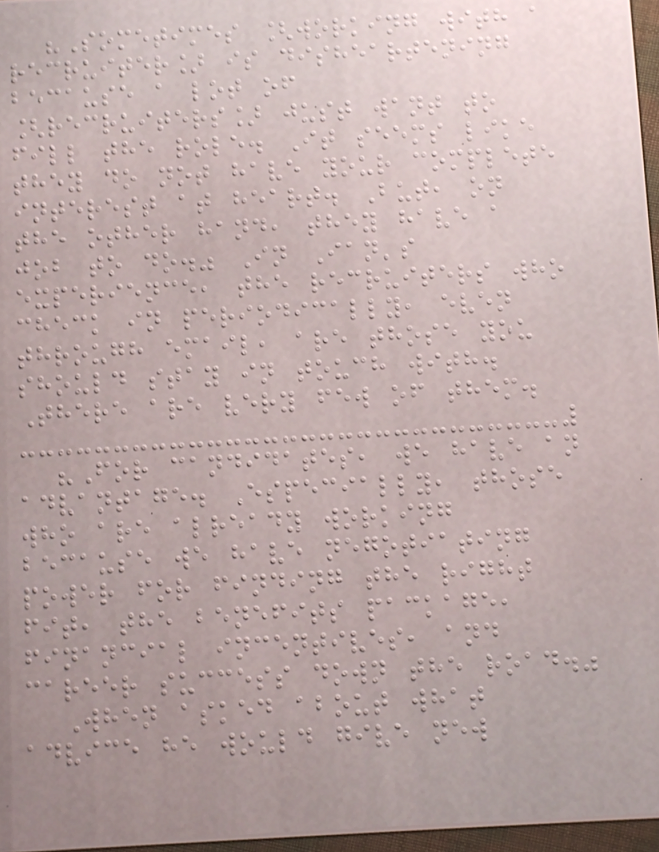"Sometimes [working with a
recruiter] is disheartening
because a lot of
[recruiters] just want to
fill the role. It seems like
they do not have your complete
interest at heart. But, on
the other hand, they have a
job to do." In Ian's
experience, the recruiters who
check in periodically, even
through email, are those you
should stay in touch with.
There are very few of them.
"For candidates, we have an
advantage. Especially, those
who are already working
because we have negotiating
power for finding the right
fit, the benefits package,
financial incentives, and
career success down the road."
When asked about what
advice he would give new
